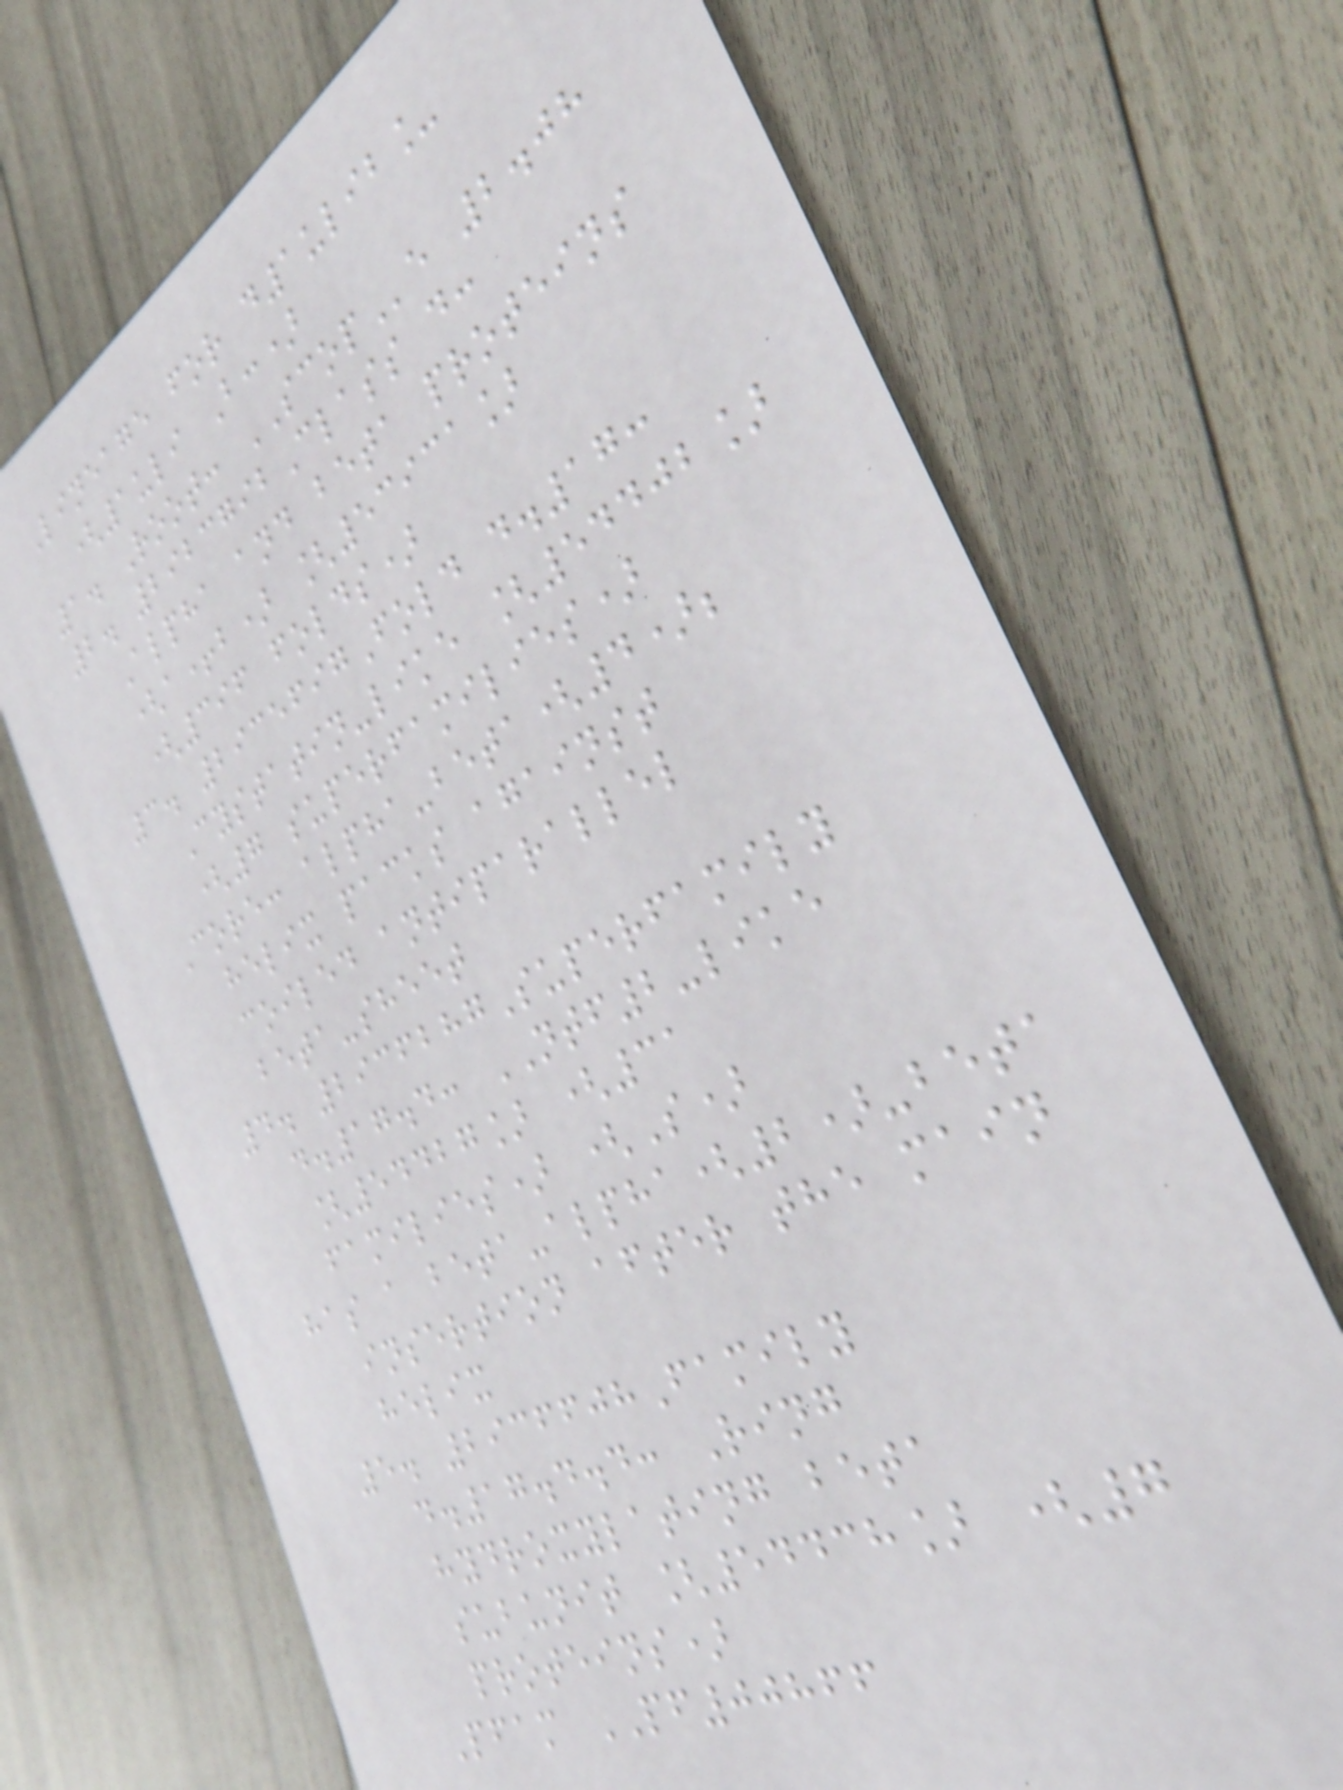Lineage for d1ulib_
(1uli B:)
1. Root: SCOPe 2.08
2. 2923792Class d:
Alpha and beta proteins
(a+b) [53931]
(396 folds)
3. 2935697Fold d.17:
Cystatin-like [54402]
(7 superfamilies)
Core: alpha-beta(4);
helix packs against
coiled antiparallel
beta-sheet
4. 2936287Superfamily
d.17.4: NTF2-like
[54427] (31
families) (S)
has a beta-alpha(2)-beta
insertion after the main
helix
5. 2936608Family
d.17.4.4: Ring
hydroxylating beta
subunit [54438] (7
proteins)
Pfam PF00866
